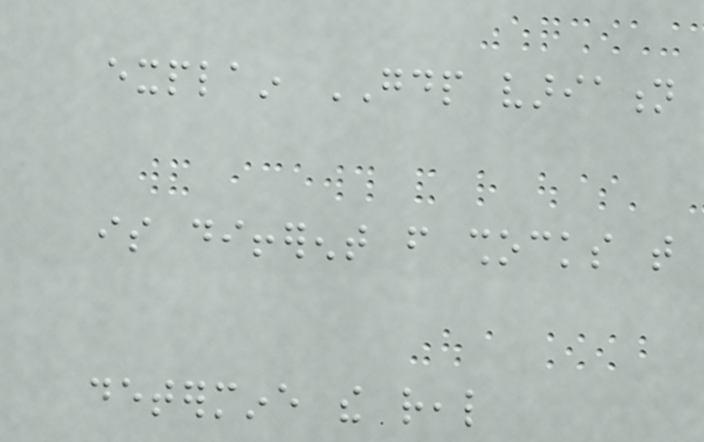explain GDP variation
is different from shocks that
determine the real
